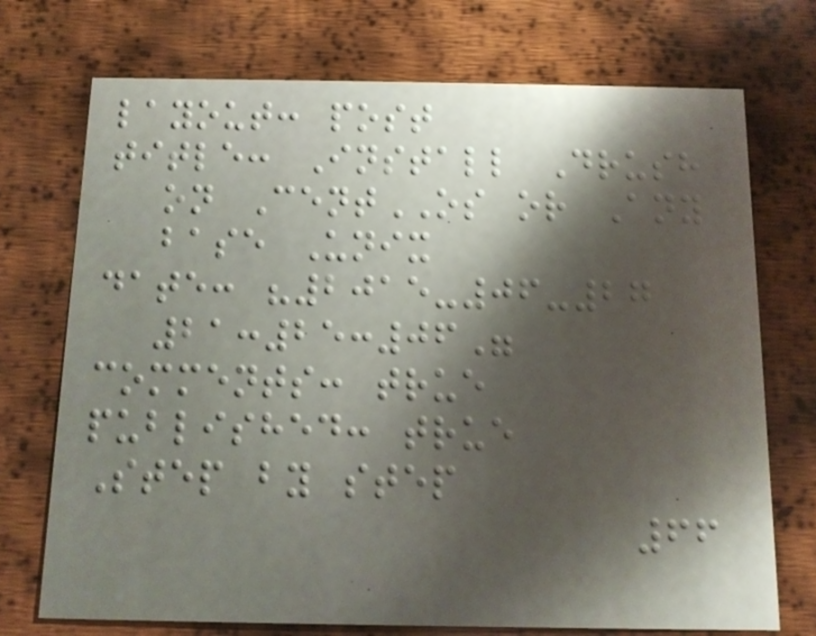layout: post
title: Install Drush
on CentOS or Any
base Unix
date: "2015-06-27
21:25:06"
comments: true
published: true
Step by step
66
